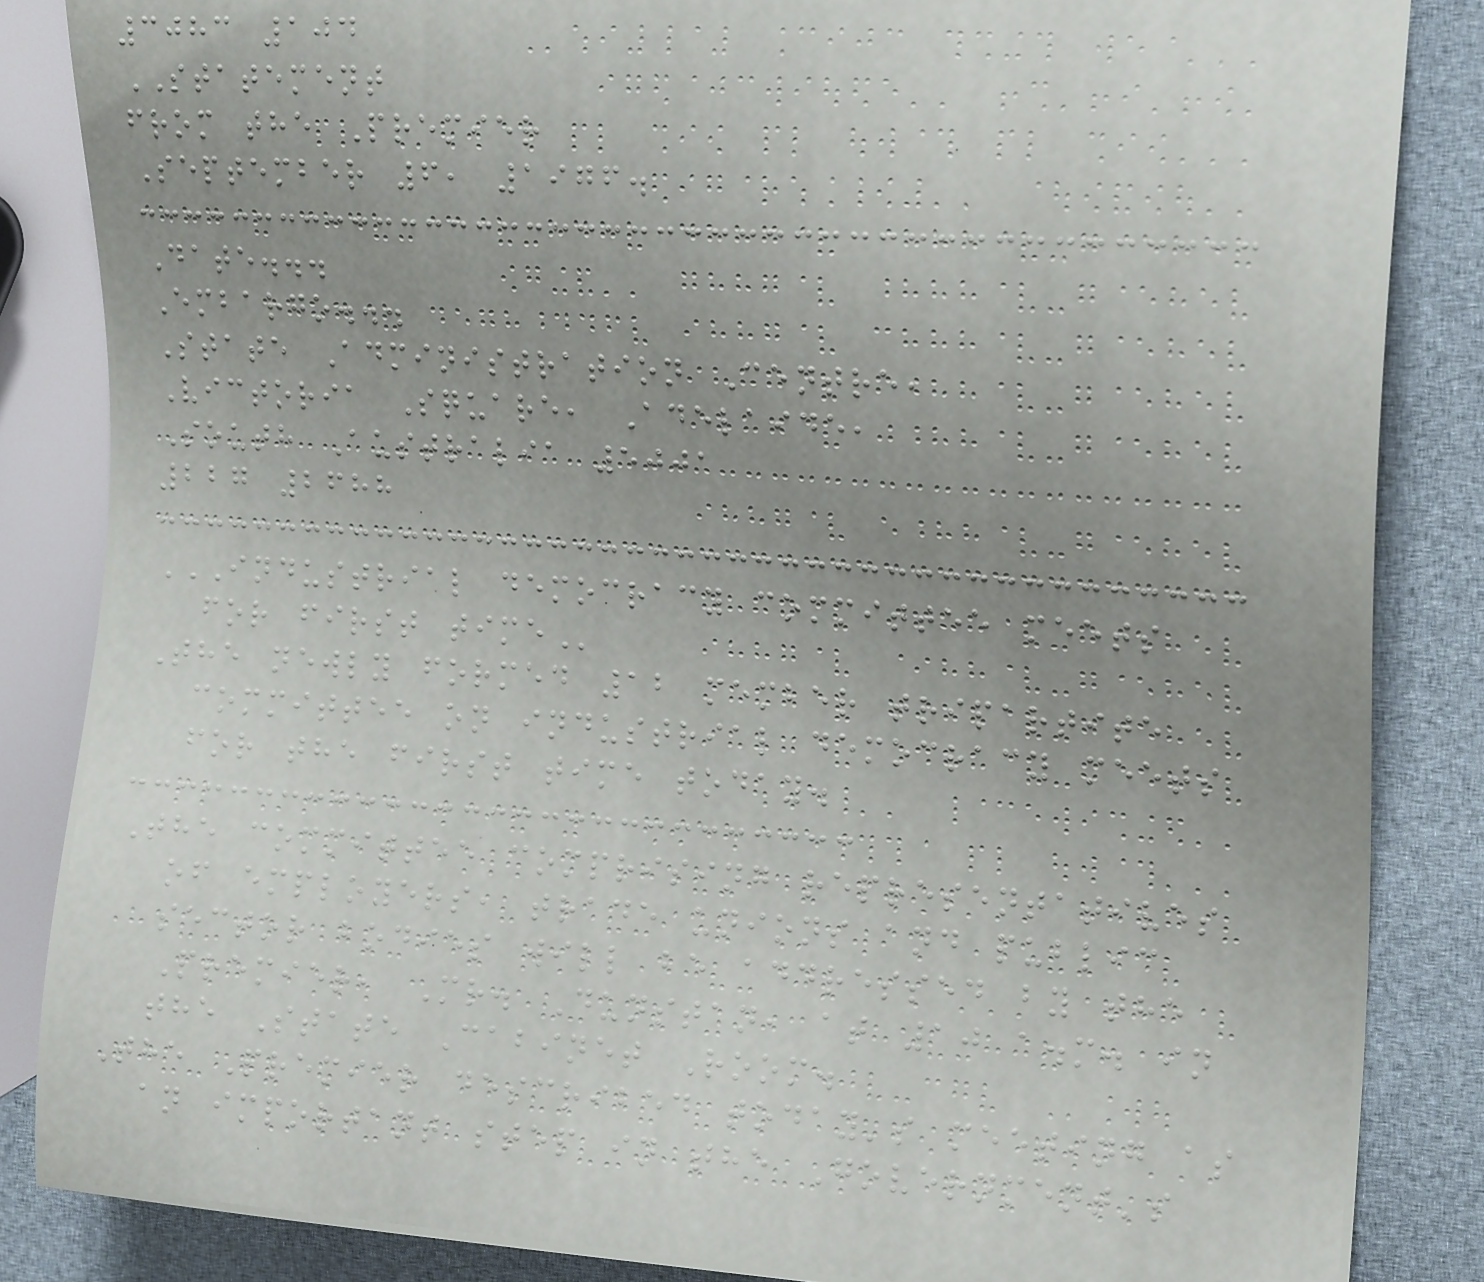3083 104
STATEMENT
from the Premier
September 6, 1976.
Date...
Embargo...
State Administration Centre,
Victoria Square, Adelaide,
South Australia 5001
227 2688
INDUSTRIAL DEMOCRACY COMMITTEE MEETS
FOR FIRST TIME
The newly formed 12 member tripartite
committee on industrial democracy meets
for the first time today.
The committee comprising representatives
of employers, trade unions and public
sector bodies will be addressed by the
Premier, Mr. Dunstan, at 10 a.m. in
the State Cabinet Room.
The Premier described today's meeting as
an important step in the Government's
